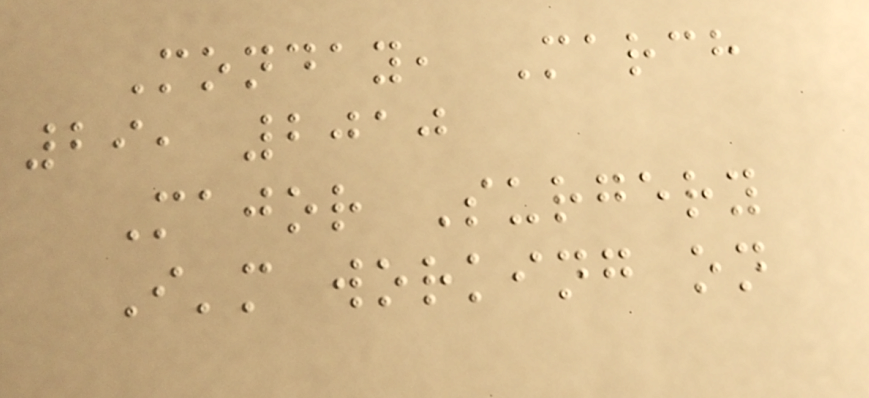Monday, March
29, 2010
Major Surgery
I'm working on
